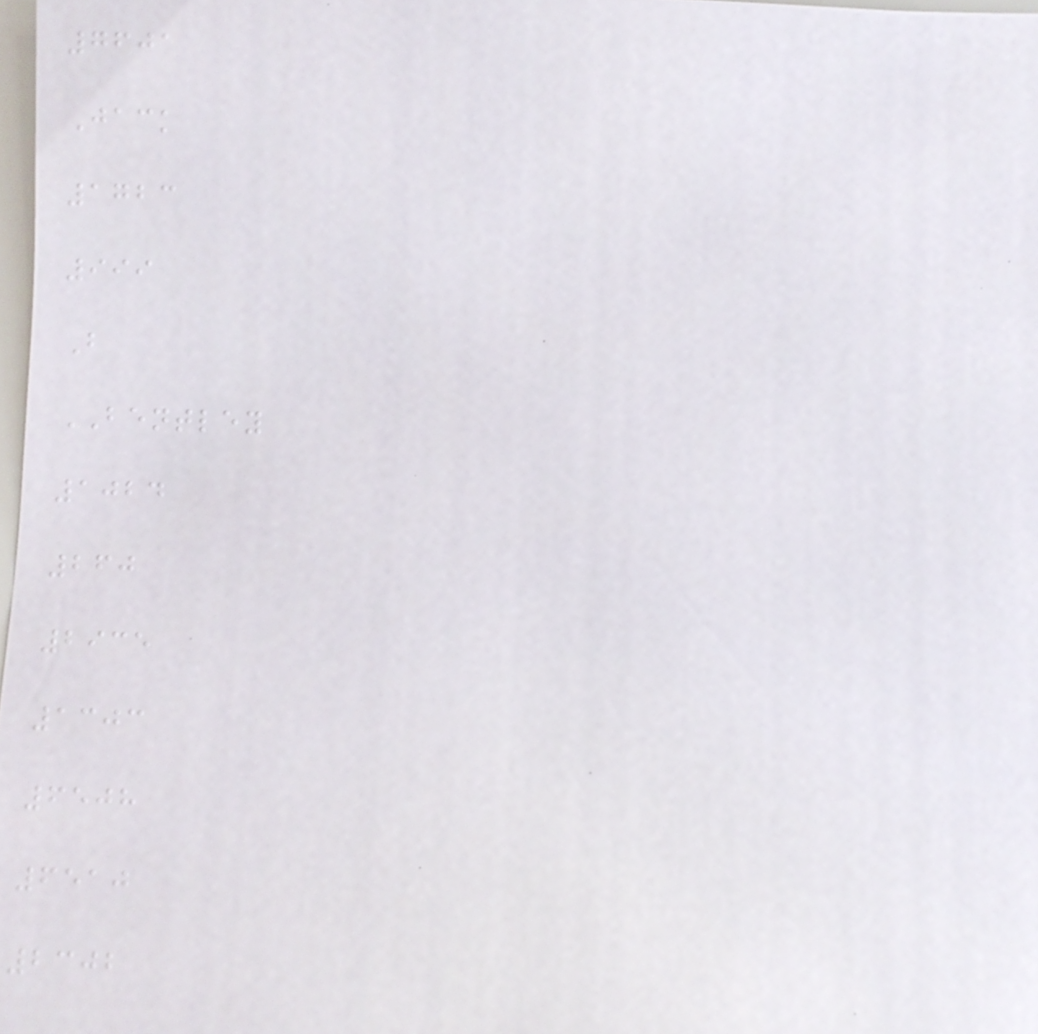7601
Jack
1723
999
B
BENTLEY
1024
260
2935
1303
6508
6510
2302
